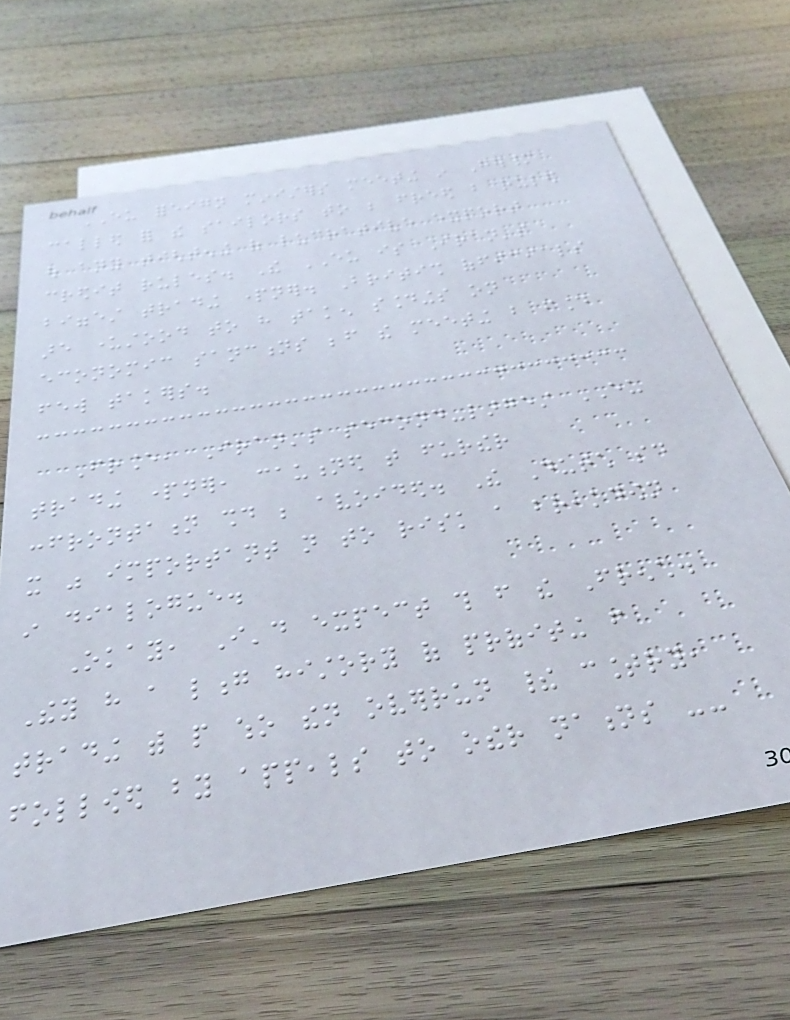EU foreign ministers meeting in Germany
called for the sailors to be freed but ruled
out any tightening of lucrative export
credit rules. The EU is Iran's
biggest trading partner. British officials
are understood to have taken soundings on
economic sanctions before the meeting but found
few takers.
France, Iran's second-largest EU
trading partner, cautioned that further
confrontation should be avoided. The Dutch said
it was important not to risk a breakdown
in dialogue.
Okay, I'd expect this from the French.
They have a long history of profiting from
trading with people who then overrun their country,
followed by appeals to other nations --
